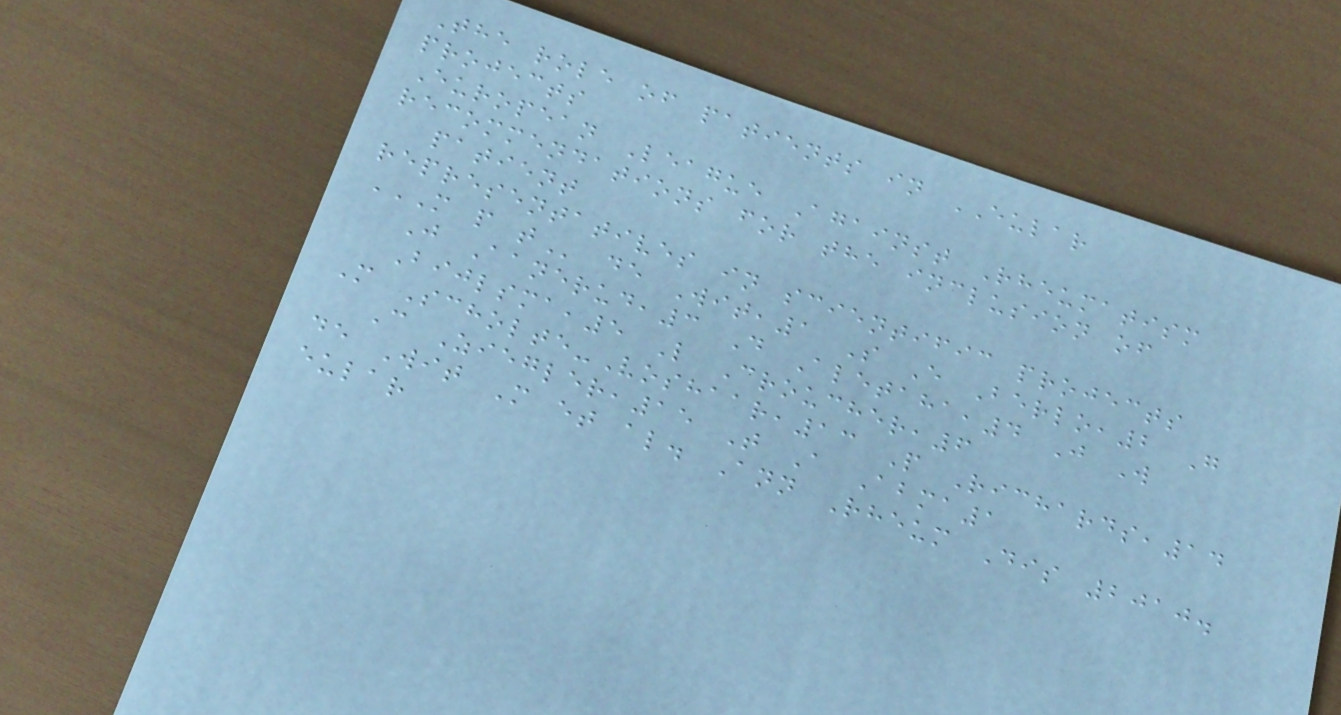The role of patients in EULAR
projects
European League Against Rheumatism
recommendations for the inclusion of
patient
representatives in scientific projects
M P T de Wit,1 S E Berlo,2 G
J Aanerud,3 D Aletaha,4 J W
Bijlsma,5 L Croucher,6
M Scholte-Voshaar,13 P Richards,14
C Ziegler,15 T A Abma1
de Wit M et al. Ann Rheum Dis 2010.
eular
